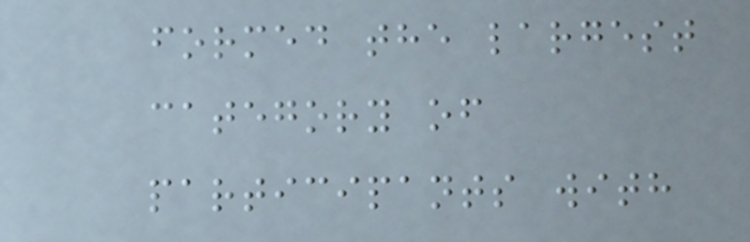formed the largest
category of
participants with
